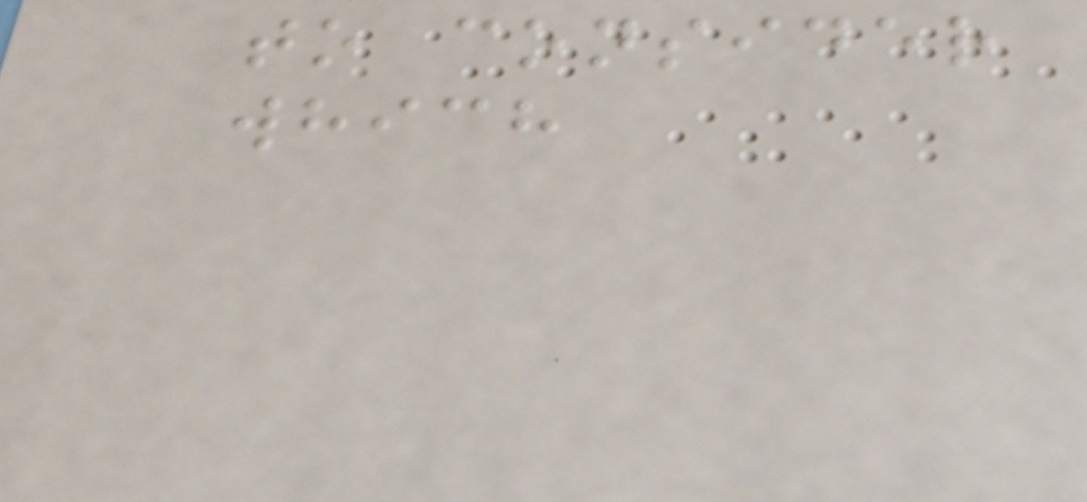to consider
which
